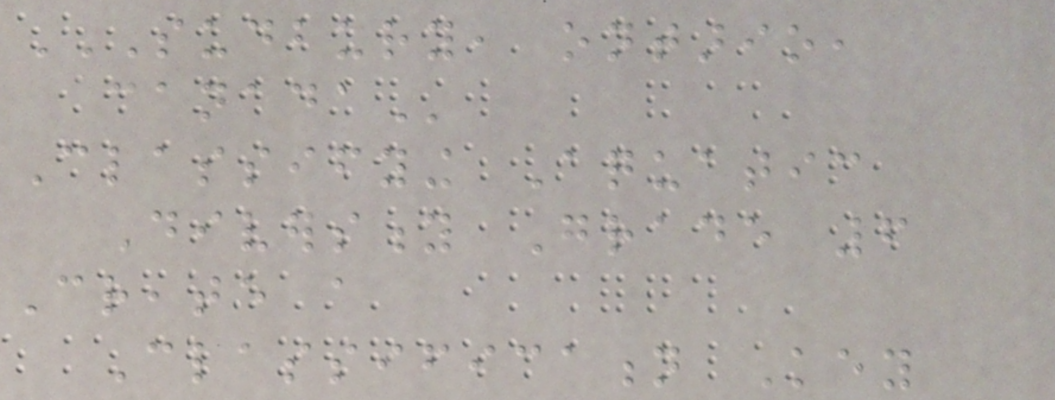SUDBURY, ONTARIO,
CANADA
Classifying Aquatic
Diversity Grade 6
Create a
Classification Key
